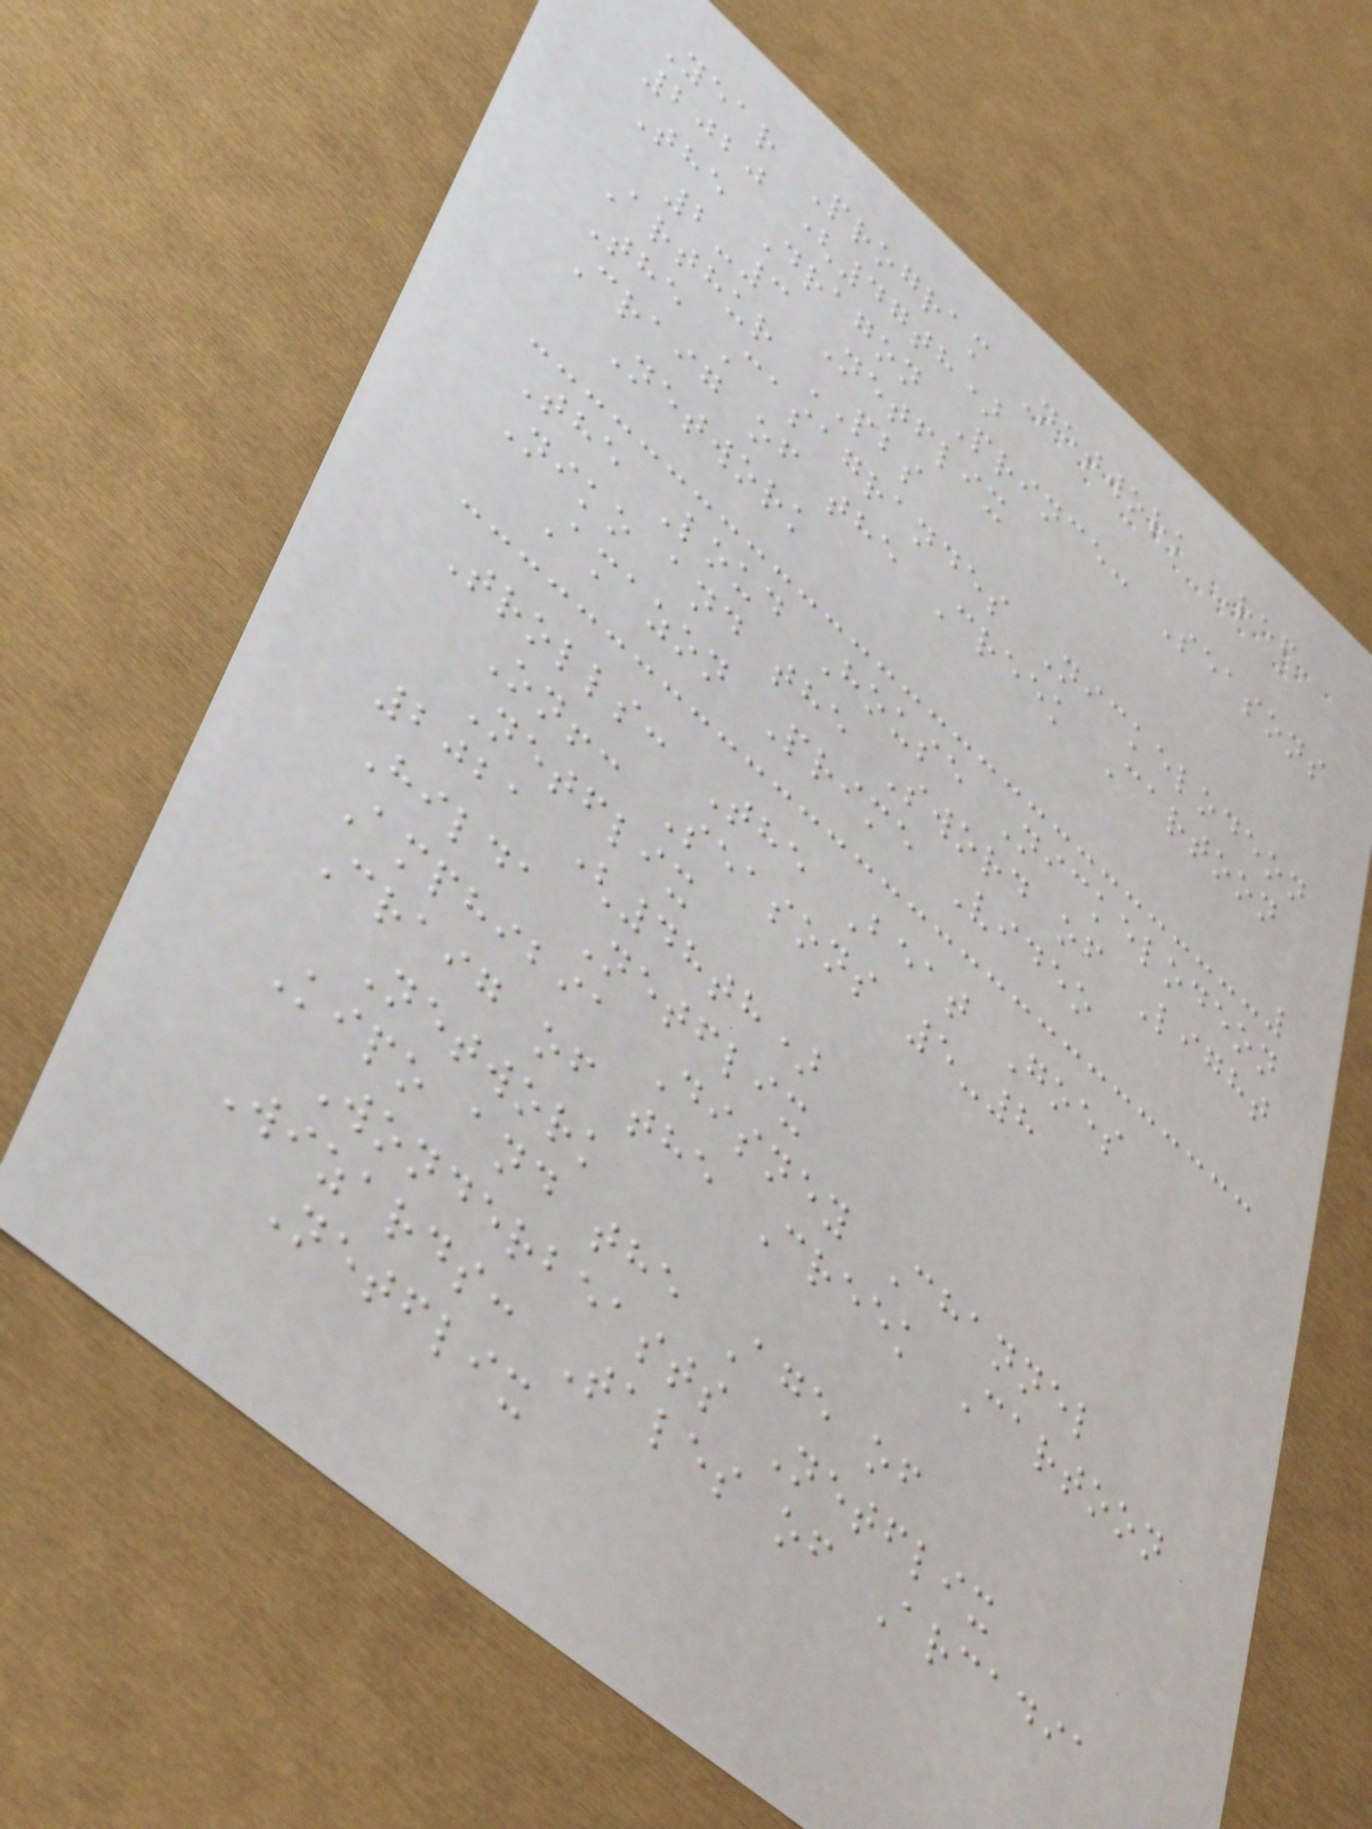Year Program Network Ref
2020 (47th)
The Dragon Prince: Seasons
2-3 Netflix
Arthur PBS
The Casagrandes Nickelodeon
Craig of the Creek Cartoon
Network
The Loud House Nickelodeon
Niko and the Sword of Light
Amazon Prime Video
Trolls: The Beat Goes
On!: Seasons 5-8
Netflix
2021 (48th)
Hilda Netflix
Amphibia Disney Channel
Craig of the Creek Cartoon
Network
Kipo and the Age of
Wonderbeasts Netflix
Wizards: Tales of Arcadia
Netflix
